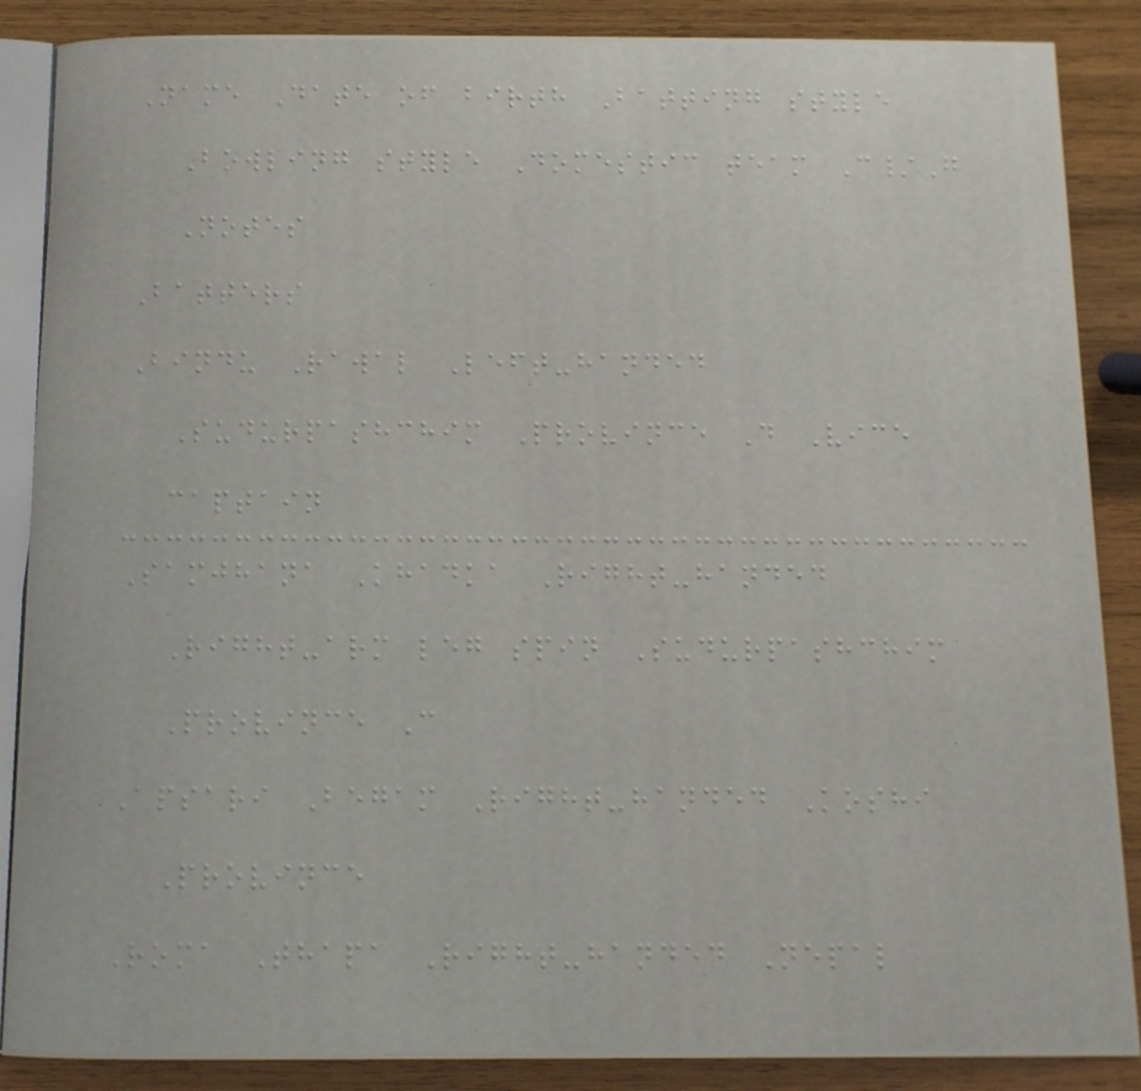Name Date of birth Batting style
Bowling style Domestic team C/G
Notes
Batters
Bindu Rawal Left-handed
Sudurpashchim Province D Vice
captain
Samjhana Khadka Right-handed
Right-arm leg spin Sudurpashchim
Province C
Apsari Begam Right-handed Koshi
Province
Roma Thapa Right-handed Nepal
